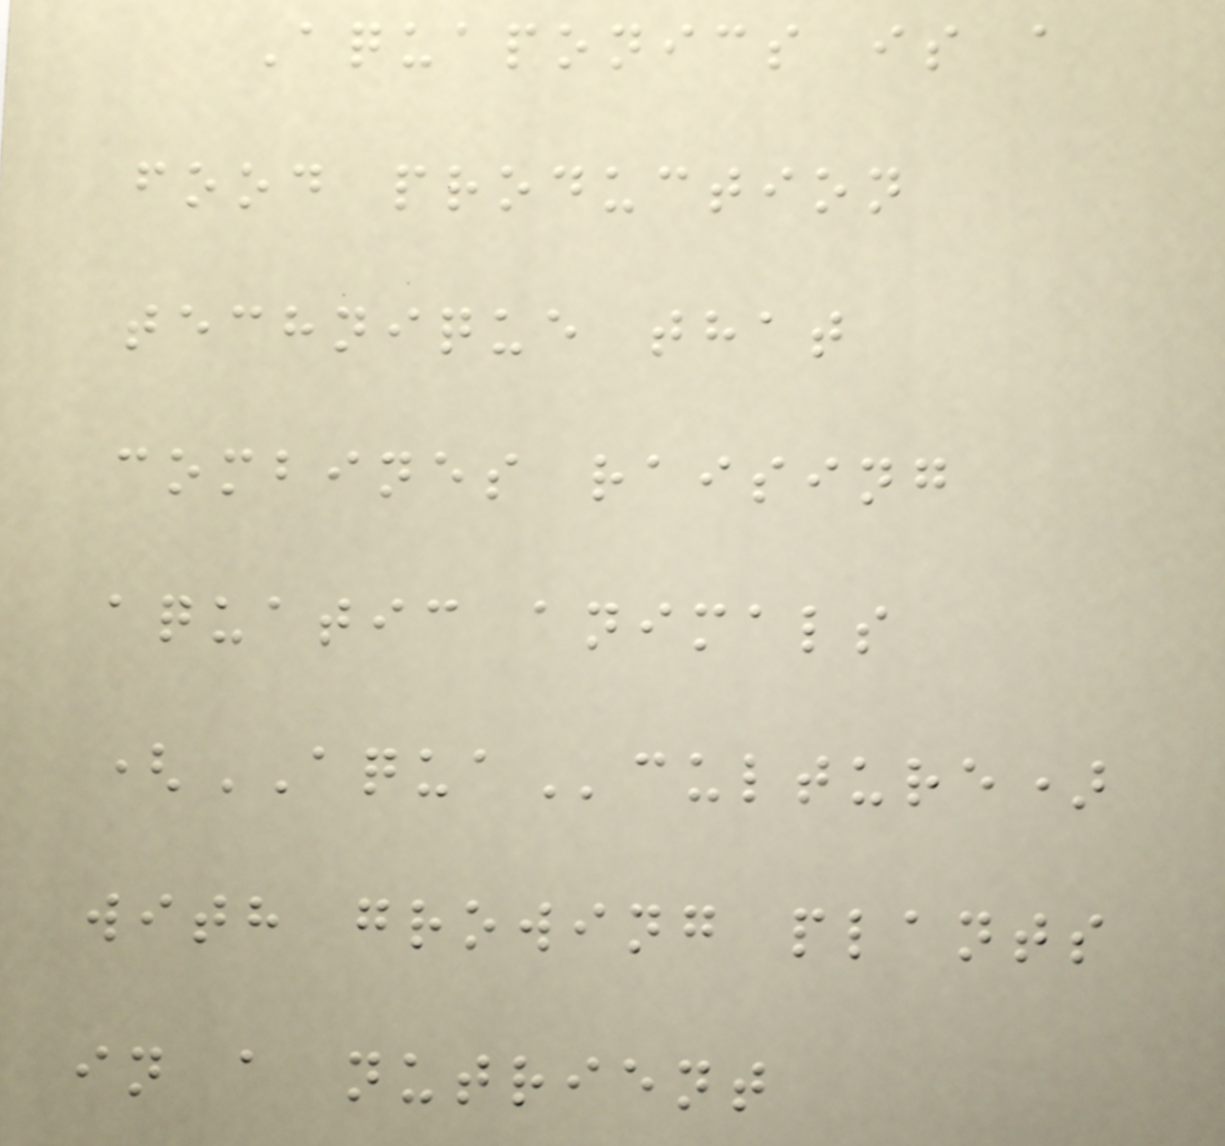Aquaponics is a
food production
technique that
combines raising
aquatic animals
(AQUAculture)
with growing plants
in a nutrient
